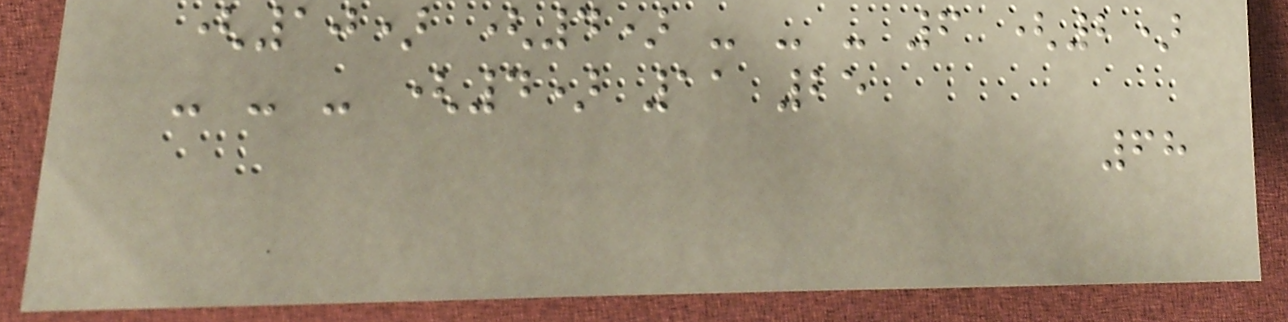(10) (4) - - - 6 (2)
- - - (4) 11 25
68
